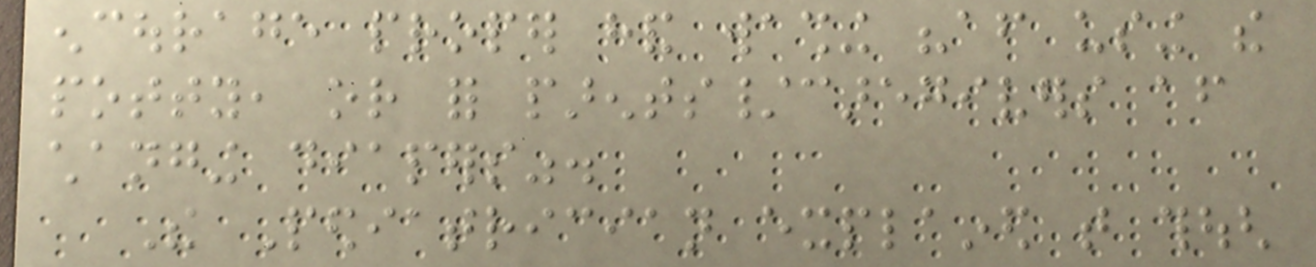encourage proper hand washing "after using the
potty, or for parents/caregivers after
changing diapers".
The Pediatrician explained that though
